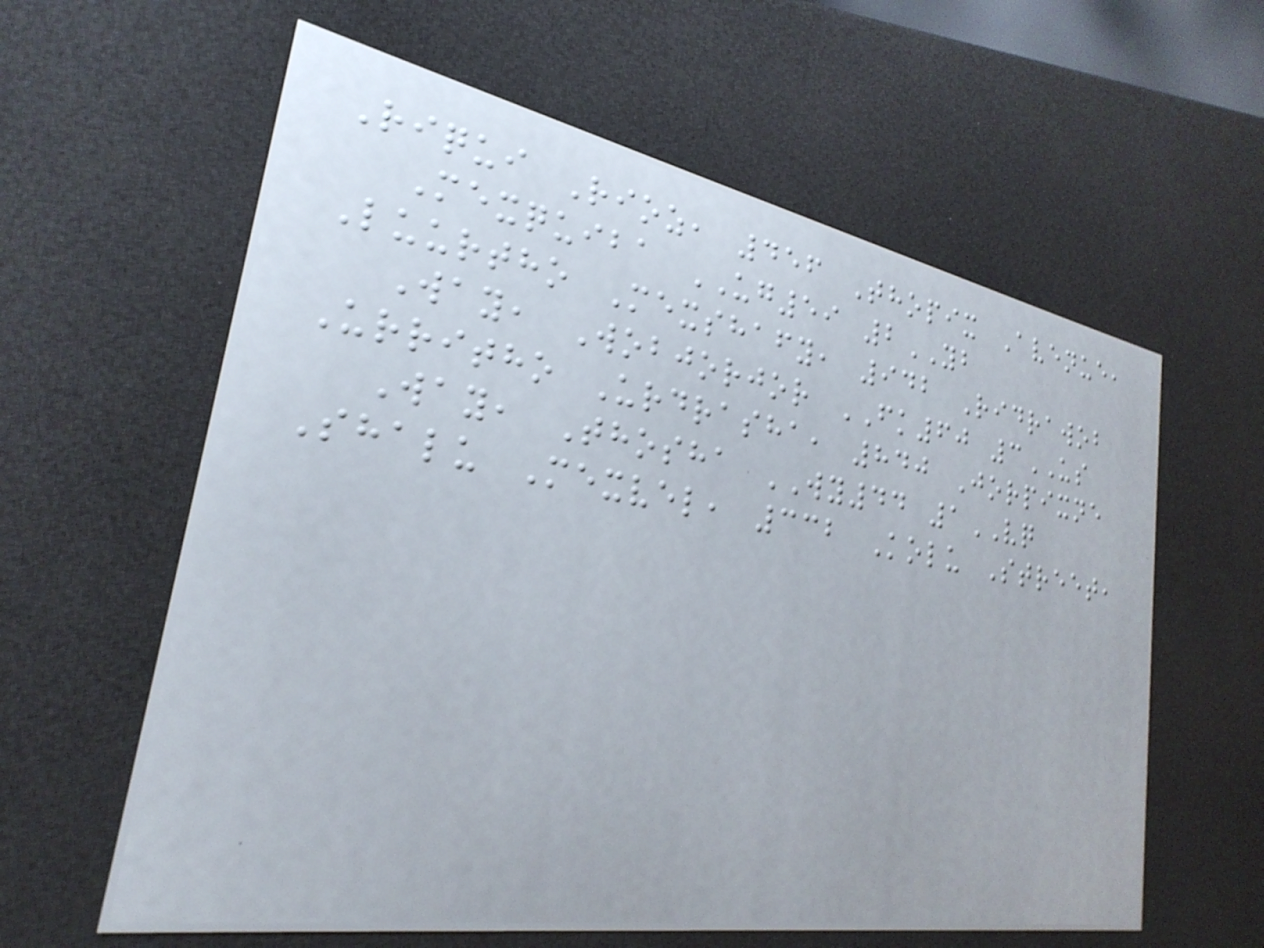Riqui Rioz, 456 Thopix Avenue,
Mexquiba UG59 2YB
Luurtho Mexshafy, 942 Ridrawob
Way, Wobjorjor FK60 3US
Urritho Urdrasha, 840 Jorpixne
Way, Thosha WY44 1VQ
Shalu Mexvel, 332 Kolu Street,
